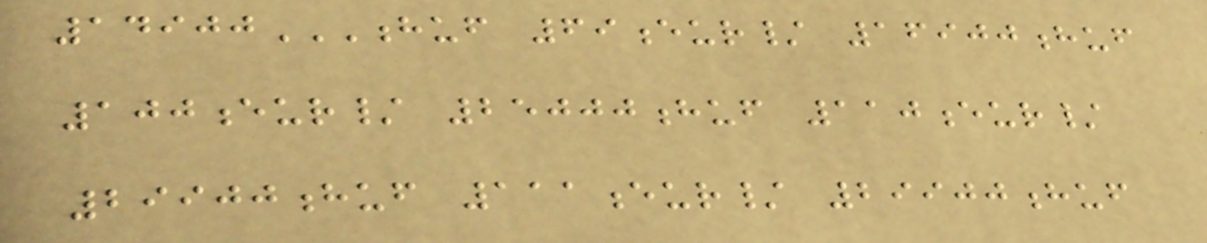14900HUF 69EUR/ 16900HUF
100EUR/ 25000HUF 110EUR/
29900HUF 111EUR/ 29900HUF
